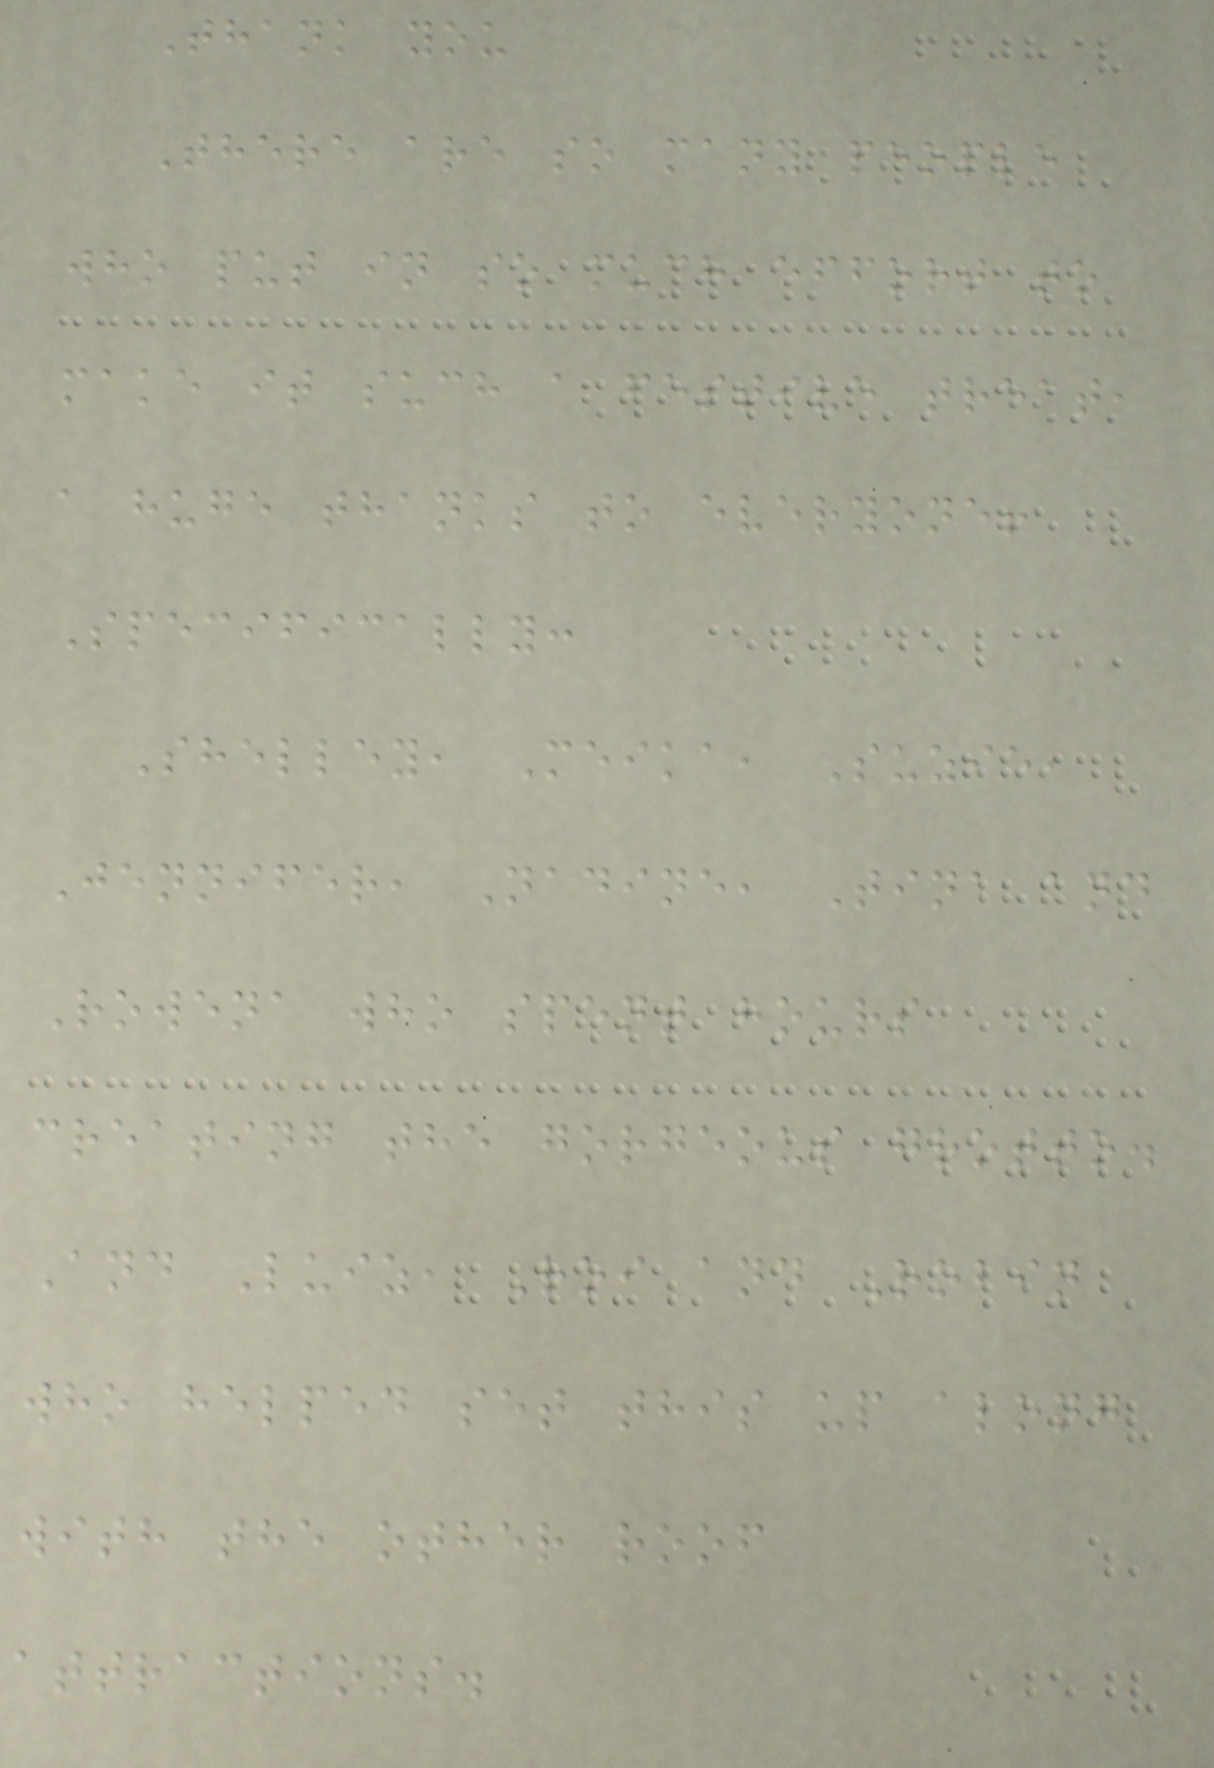Thank you
There are so many people
who put in so much effort to
make it such a festive treat,
a huge thanks to everyone!
Specifically:
Shelley, Meika, Suzie,
Jennifer, Nadine, Tina and
Rowena who spent hours
creating the gorgeous grotto.
And Luiz, Roi and Robin
who helped set this up along
with the other roof
attractions.
